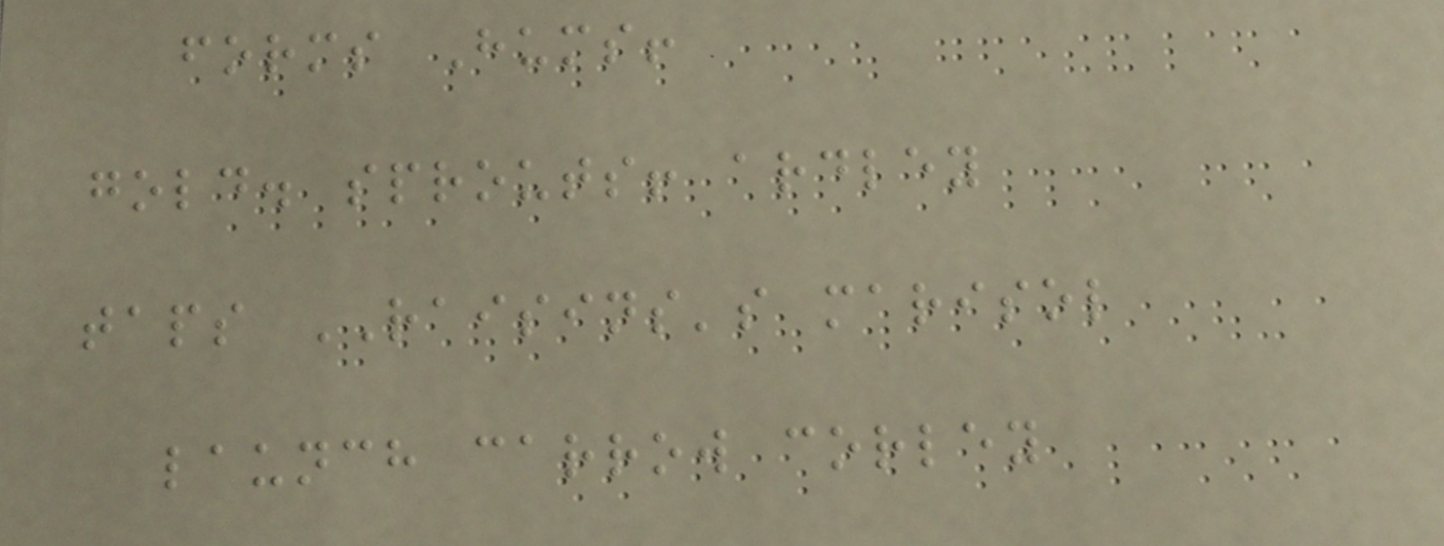forms Hums!
gold. sprouts! ardley
taps RAISINS's marisol
launch carrow corley
